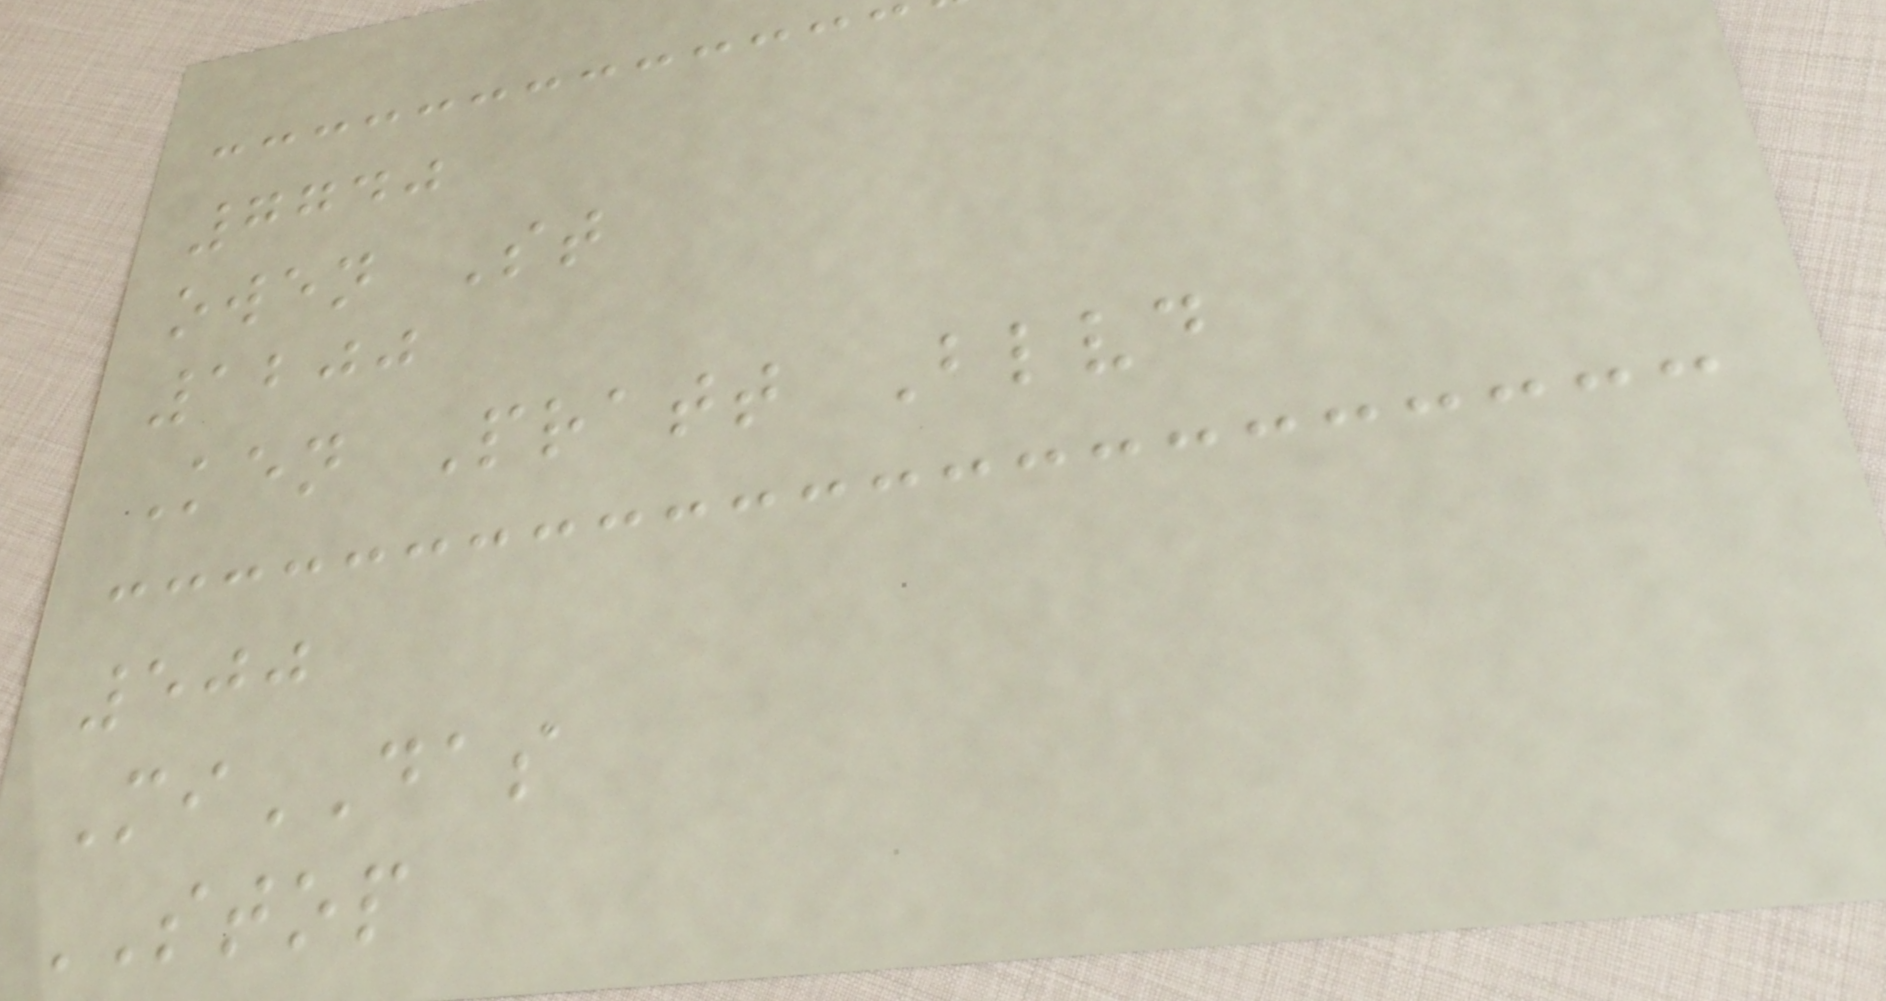7740
owen St
1200
Ken Pratt Blvd
500
MiDAS
STOP
